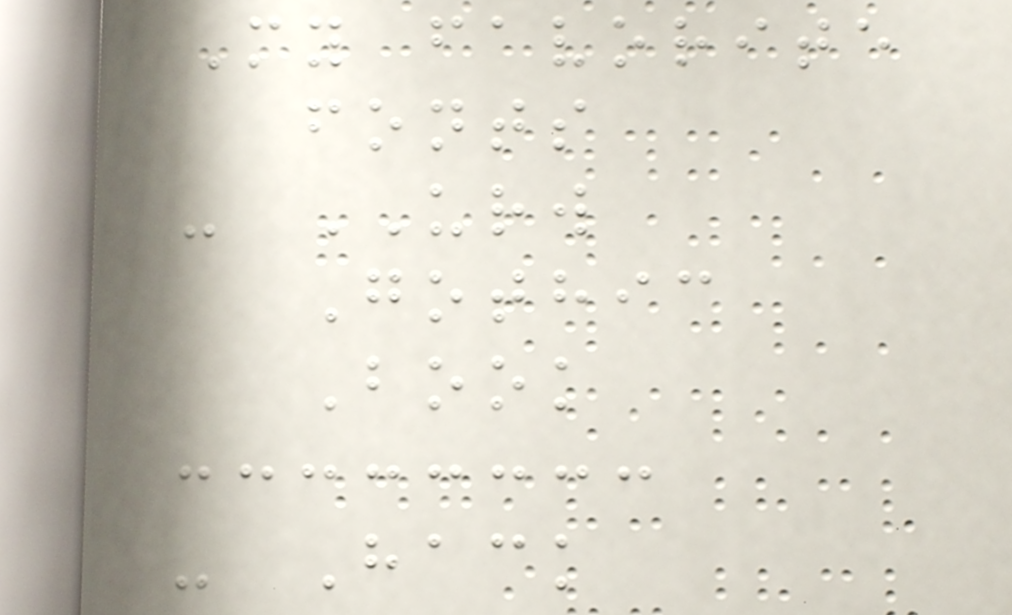My favorite
fonts
- URW
Gothic
Book
- Hack
